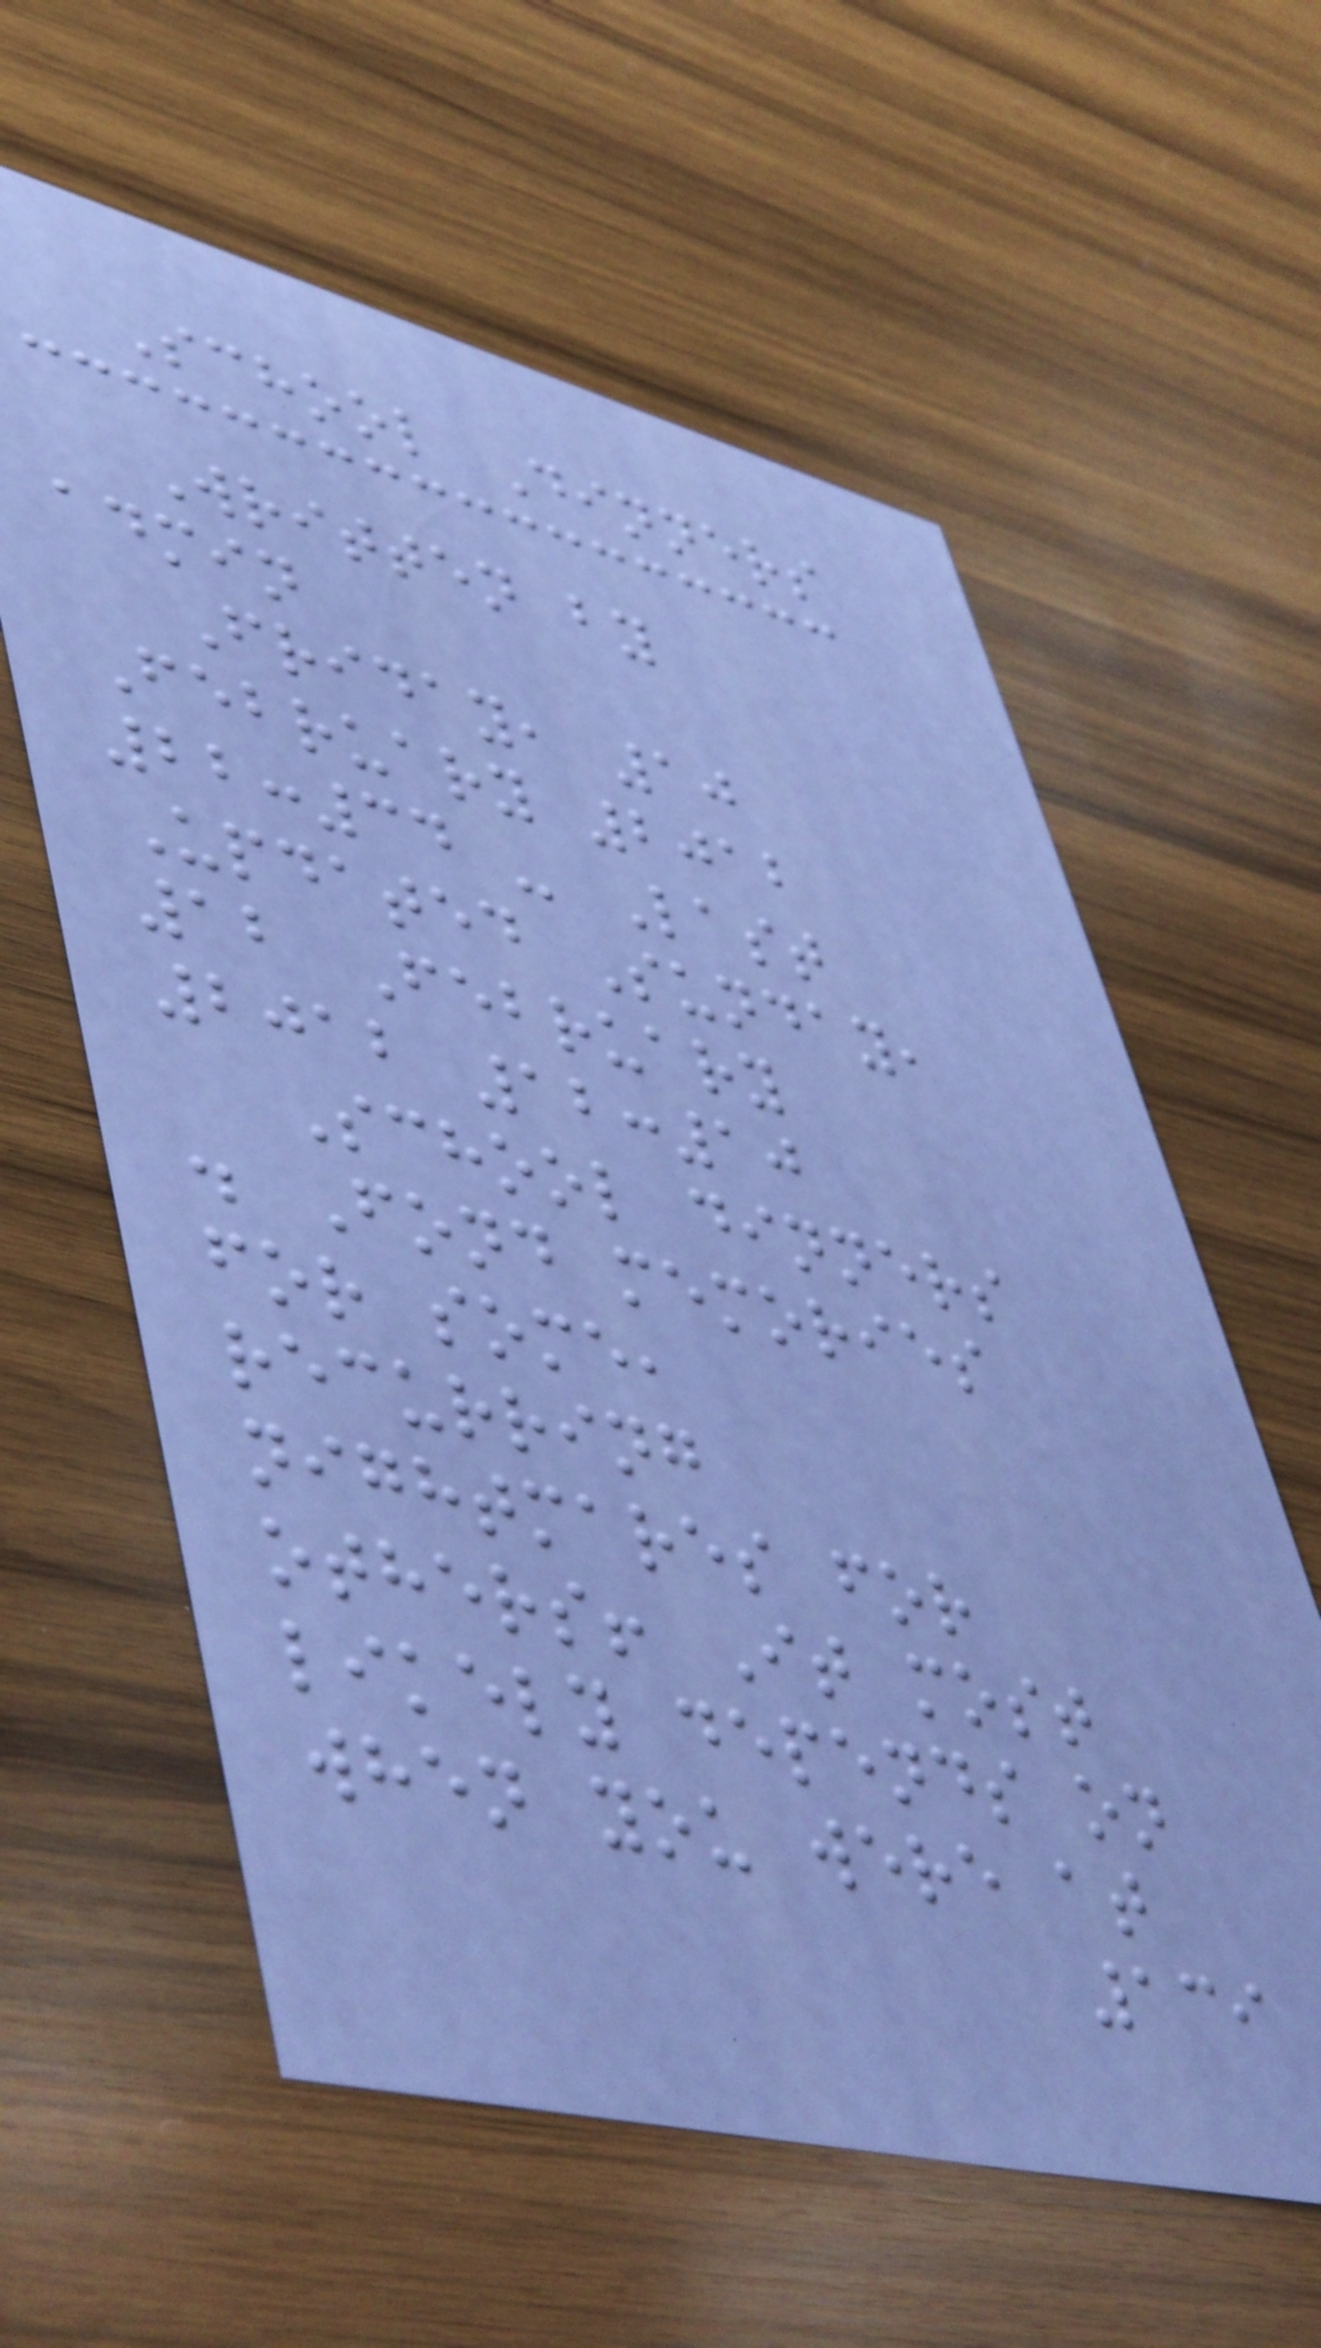School Dinners
Written by
admin
Friday, 10
February 2012
22:34 - Last
Updated Sunday,
12 February
2012 12:10
School dinners
. Fond memories
for some,
recurring
nightmares for
others! It most
likely depends on
when you were at
139
